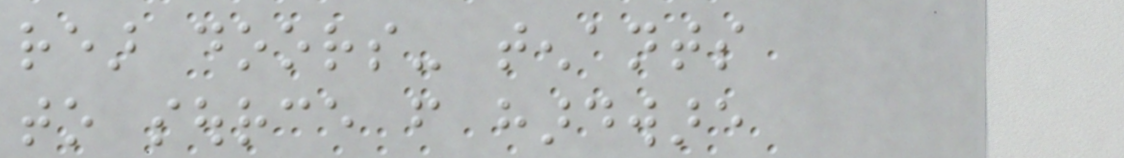rear doors- tenants
to source from hardware
